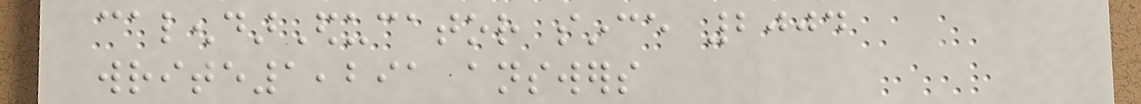calendarEducator since 2004
write1,291 answers
